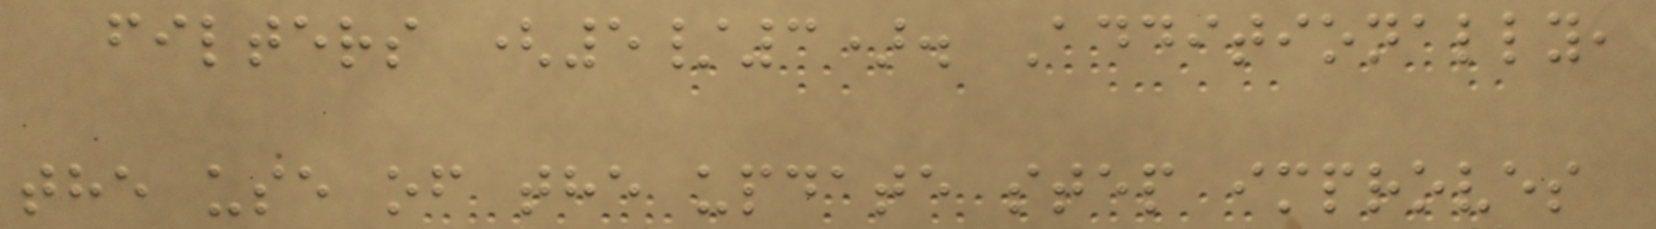filters (5/3). Additionally,
the use of the update step improves
